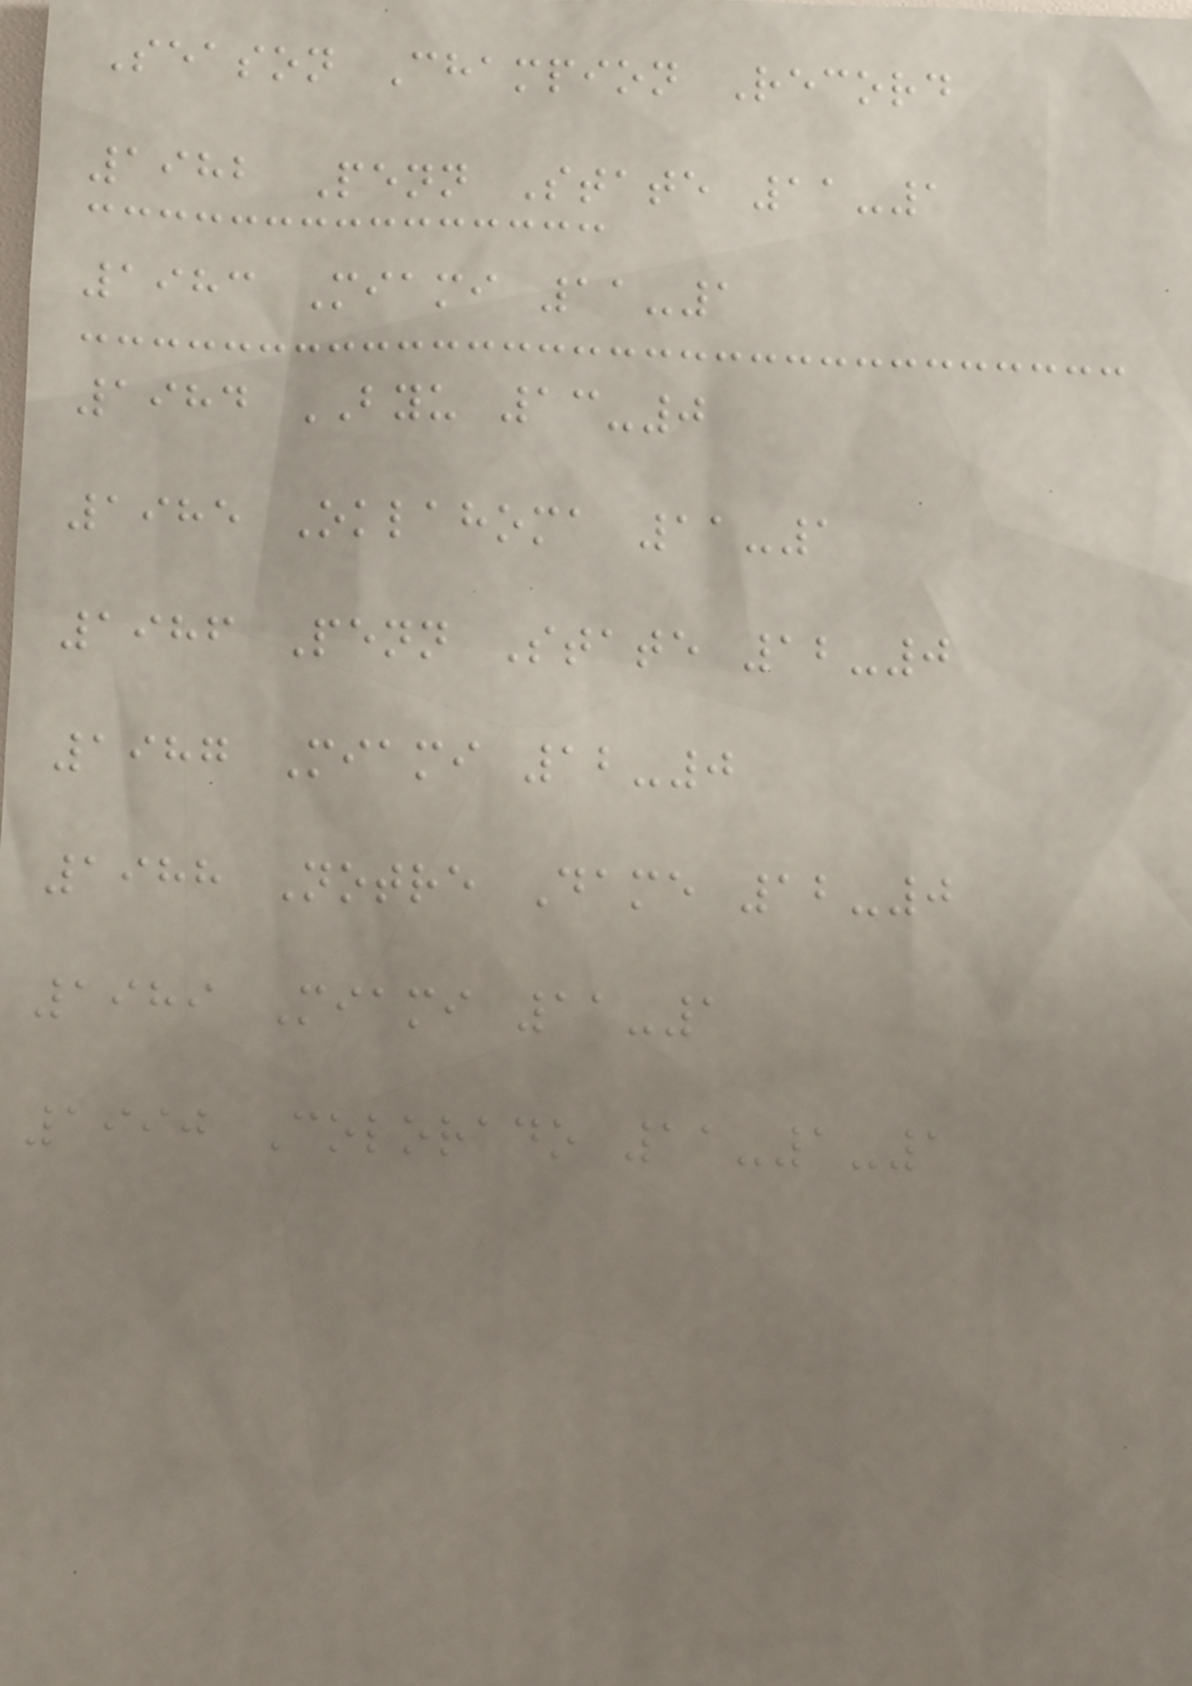Season Champion Record
1982 Penn State 11-1
1983 Miami 11-1
1984 BYU 13-0
1985 Oklahoma 11-1
1986 Penn State 12-0
1987 Miami 12-0
1988 Notre Dame 12-0
1989 Miami 11-1
1990 Colorado 11-1-1
